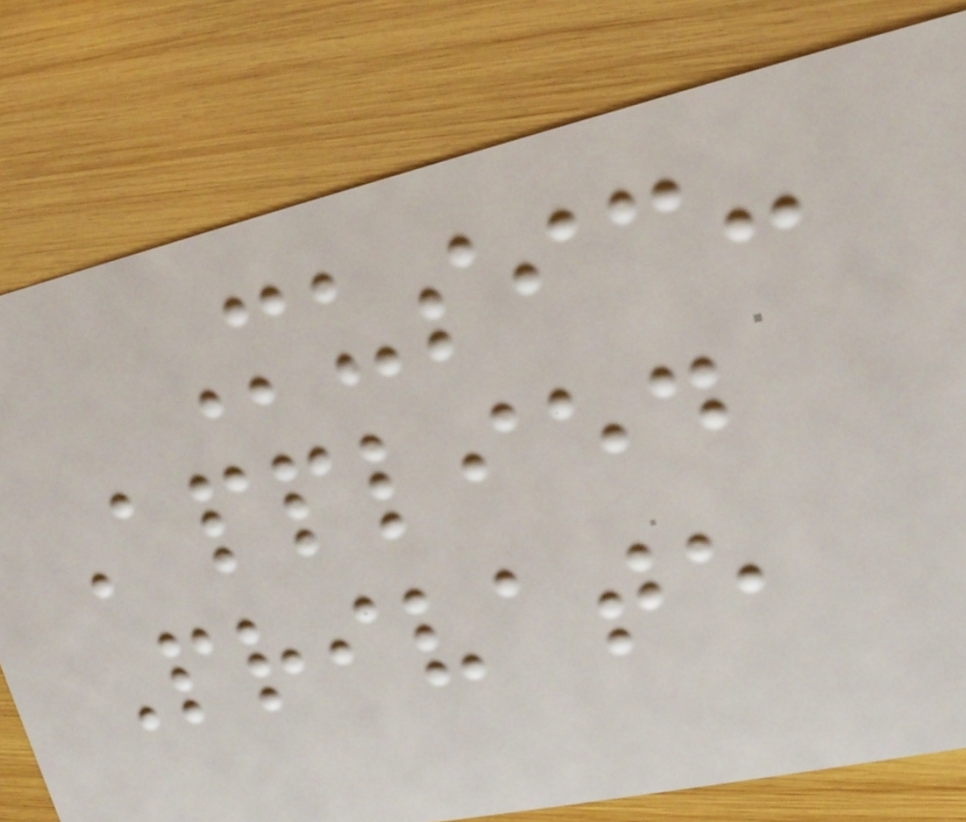Music:
Applied
Private
